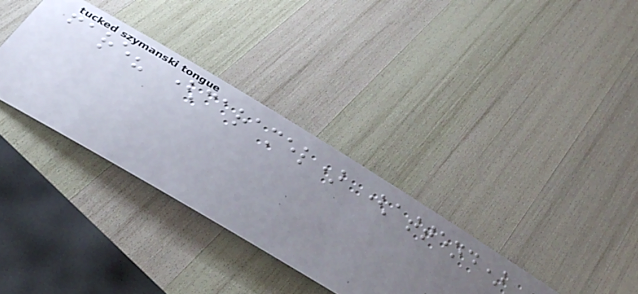fare? (caramel) (attend)
